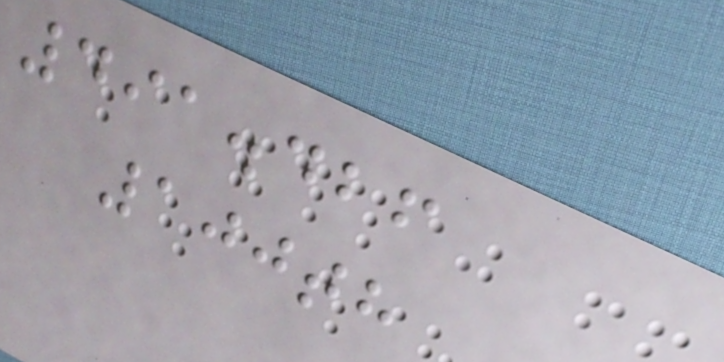491.426
100th
